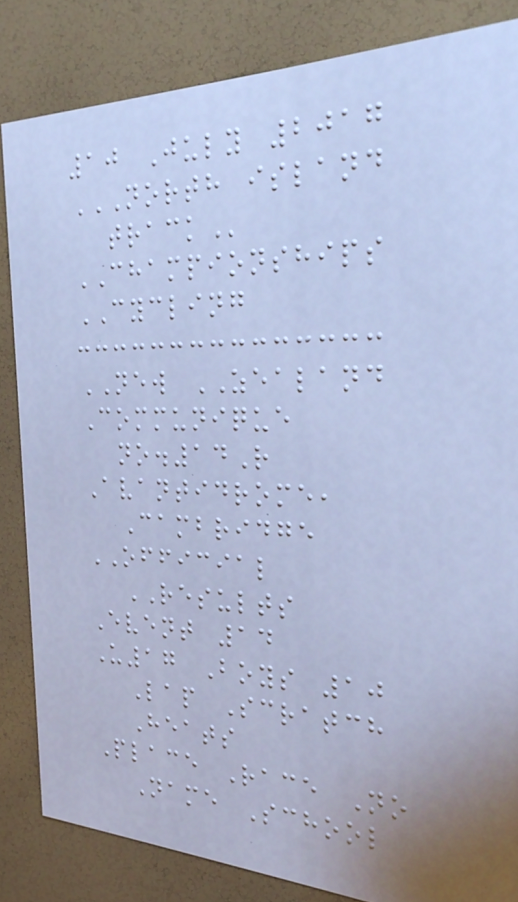10 July 2017
NORTH ISLAND
TRACK
CHAMPIONSHIPS
CYCLING
NEW ZEALAND
Communique
no.14R
Avantidrome,
Cambridge
OFFICIAL
RESULTS
Event 14
U17 Boys 10
Lap Scratch
Heats
Place Race No
Name School
